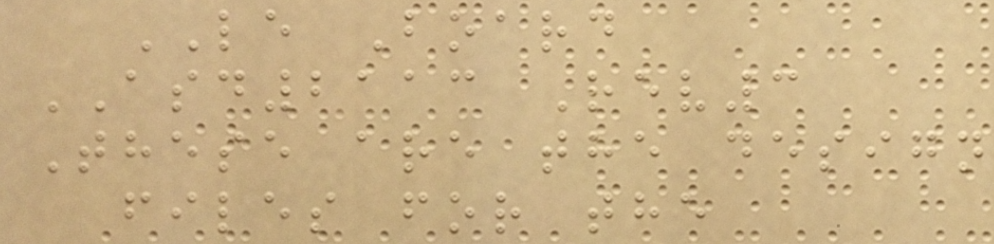LE Board
ASD2113 Rev3
These are the design
files for the
